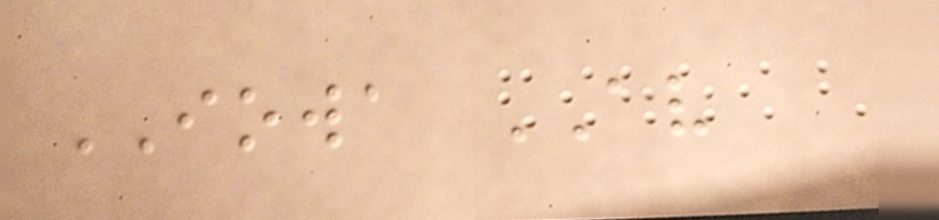IOWA AV
